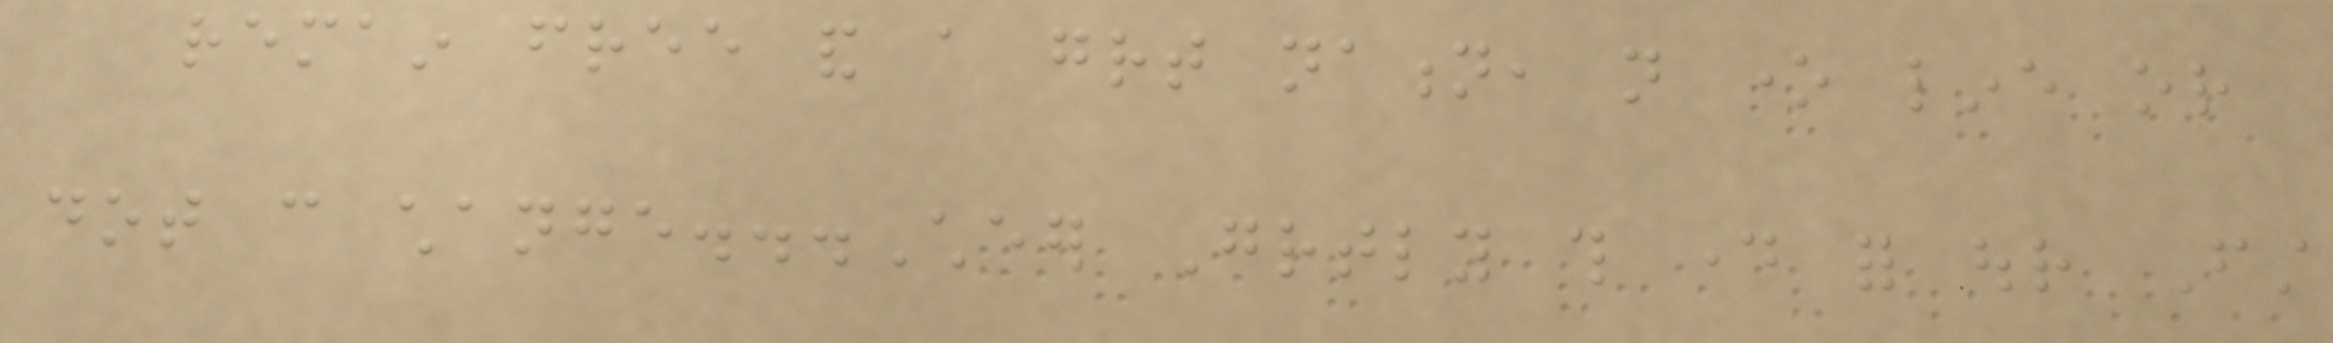remain free and a great nation, not one line or
dot can change...Cheer Greatly this day for our First
